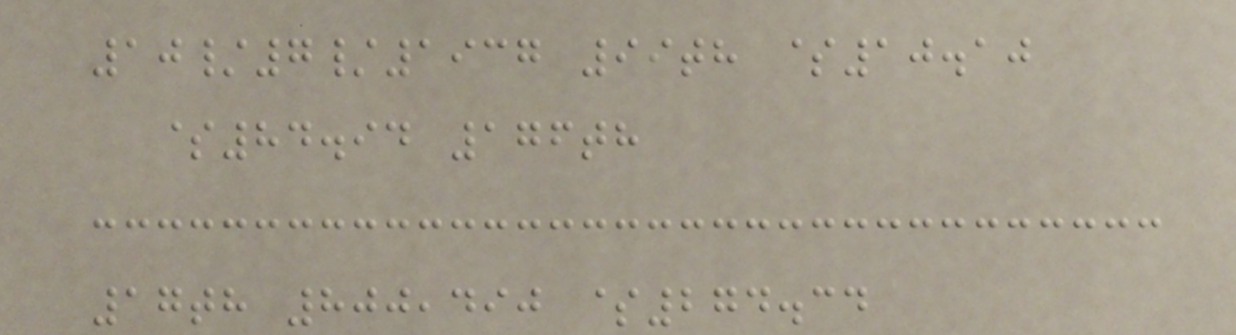10/7/1937 99th $10.10
$84.94 176th
17th 800,490 $274.34
